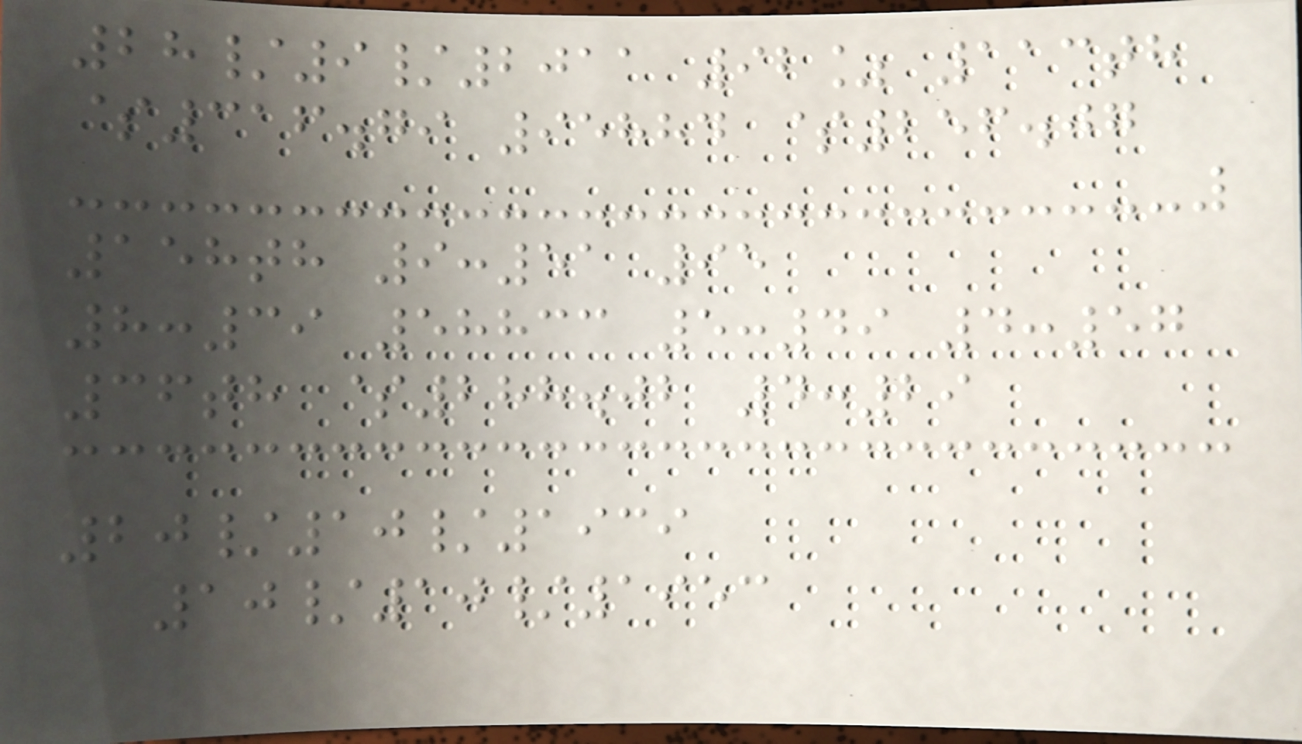28/9/2011 92% 113th
$316.79 95884 $256.07
158th 9:51 95
8:39 58833 5:49 4:57
36th $288.02 4:29
20/10/1939
10/10/1953
